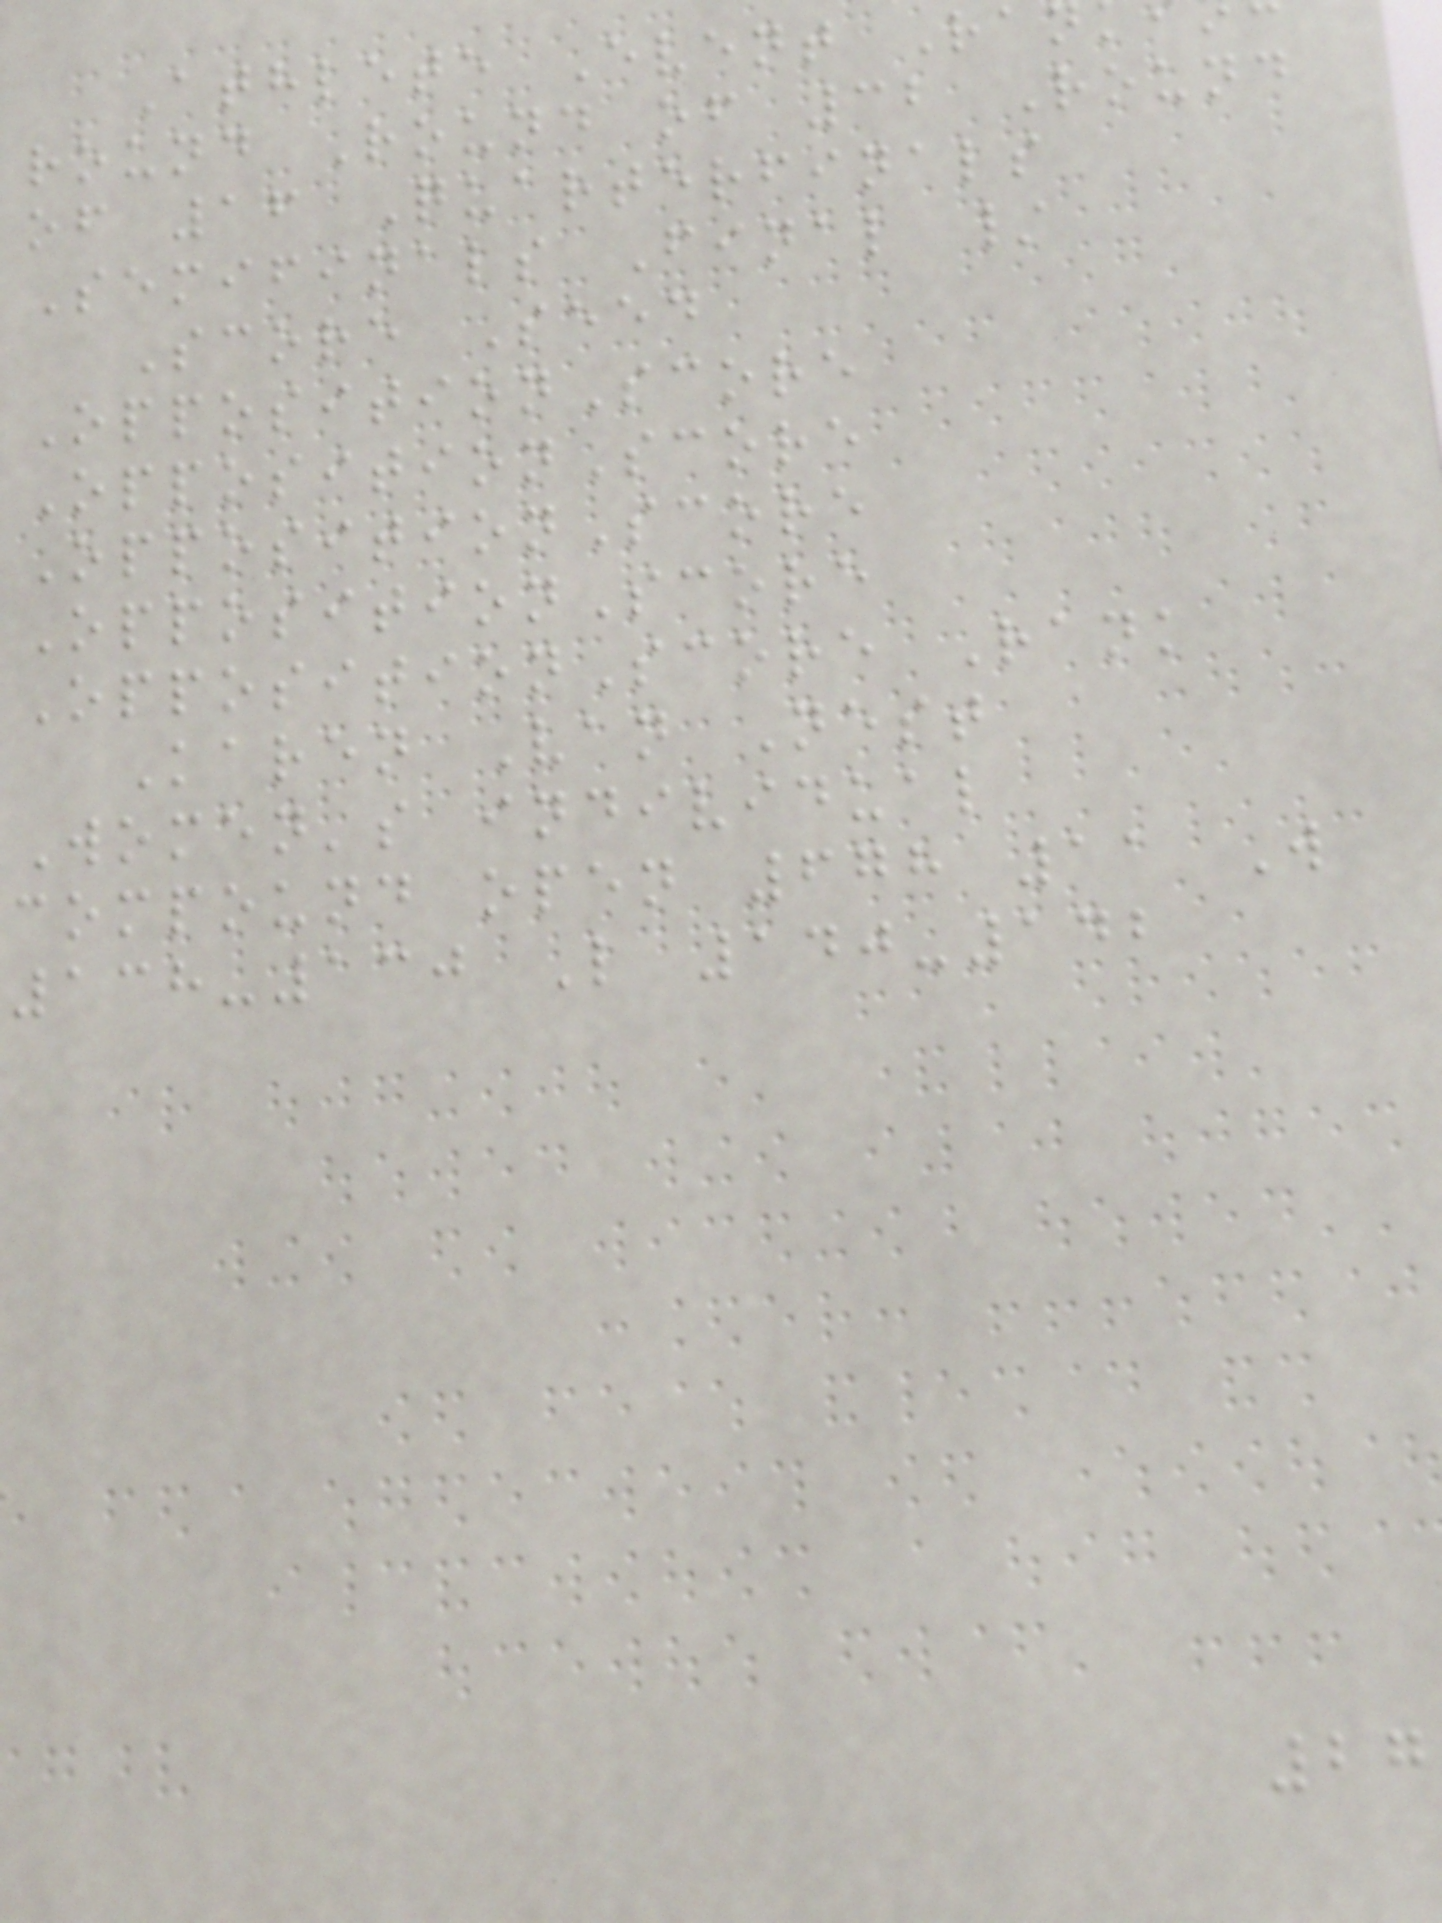Athlete Event Ra
round Round of 32 Round
of 16 Quarterfinals
Semifinals Final /
Score Seed
OppositionScore
OppositionScore
OppositionScore
OppositionScore
OppositionScore Rank
Karen Van Nest
Women's individual
compound open 678 11 W
138-130 L 140-142
